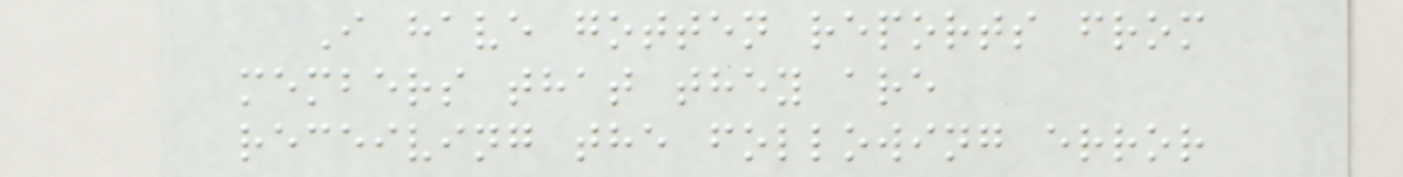I have gotten reports from
members that they are
receiving the following error
